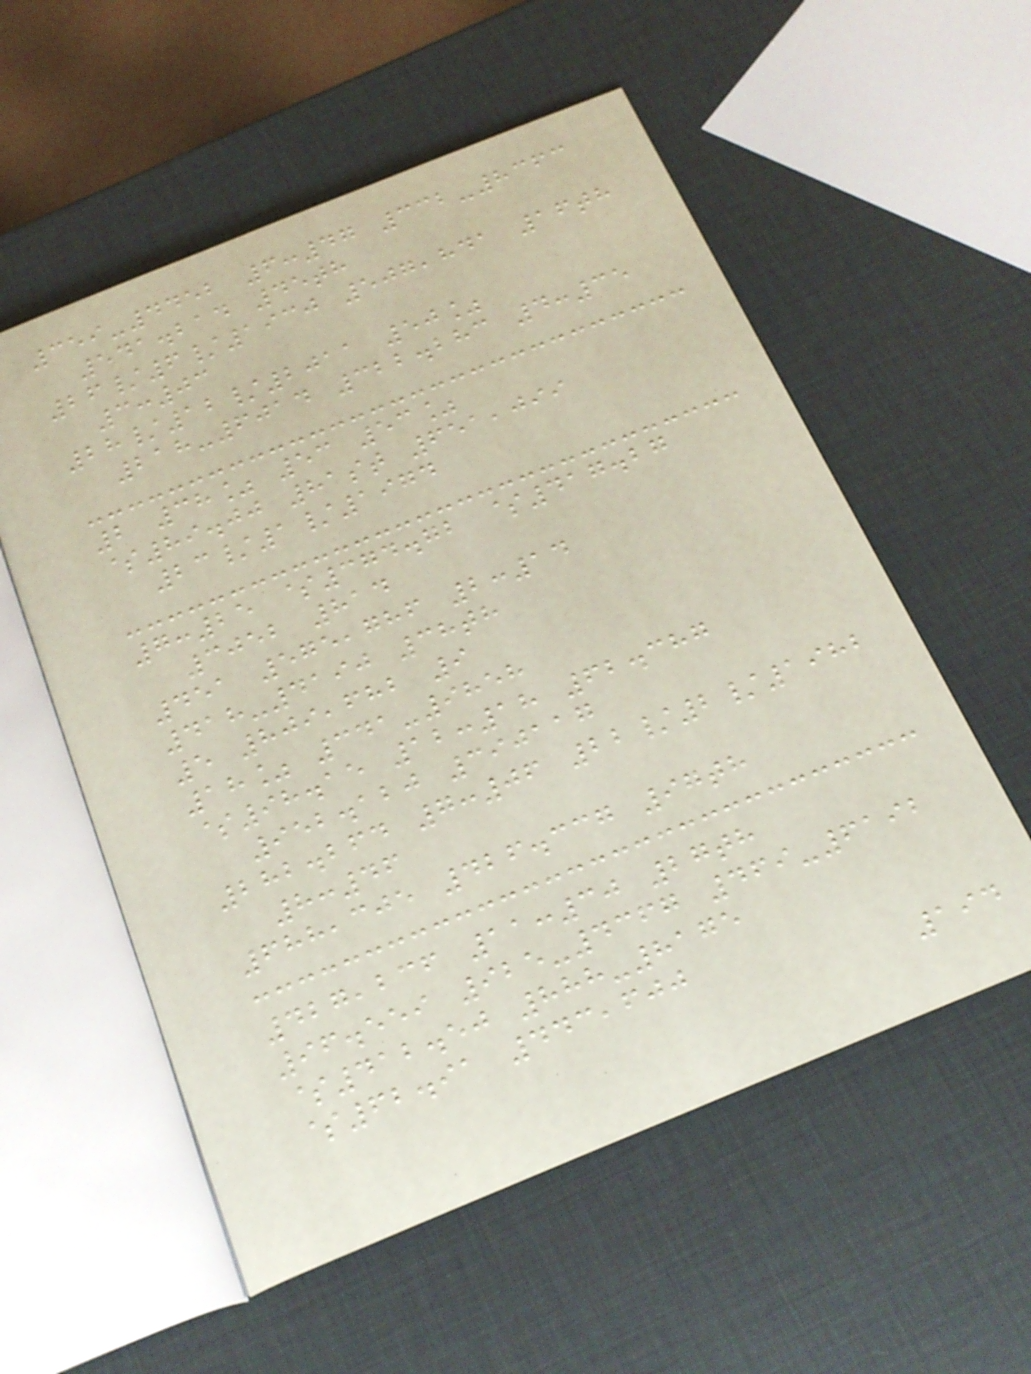359-4452 6:47 332-8363
541.214 45th
26/6/1930 507,841 16th
3:03
28/12/2011 50%
218-6014 322.283 4:35
2 38% 53 53%
$89.00 81st 651,099
23/1/1974
7:25 $374.72 $417.27
3052 814
451 575,786 2:14
418-4190 38th
5 809,682 9
18% 341-9858
$98.15 12:18 62.387
952.120 390117
282.264 7:06 22/2/1982
8:46
688,305 426.337 97th
427,236 11:30 27th
96.559 925-4367 469-6192
$412.50 888-8175
$62.91 443,600
194
